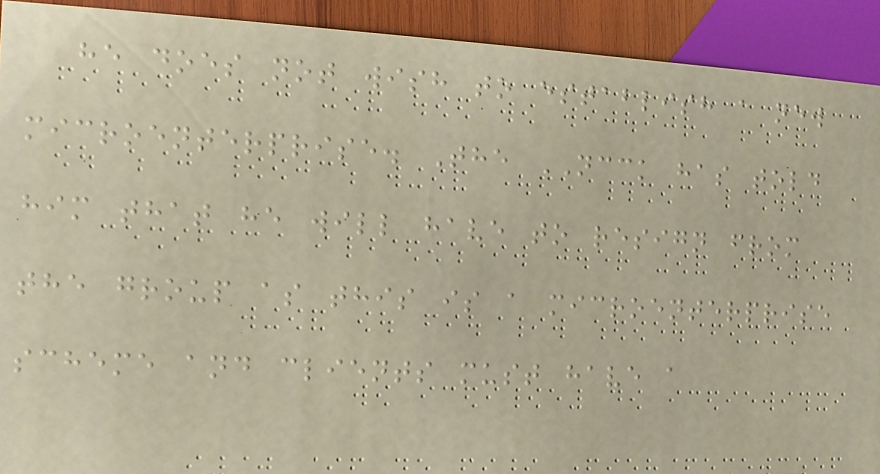he does not wish to establish a new
microenterprise. The NCCK has told
him that he will have to resign from
the group as this is a microenterprise
scheme and clients must have a
